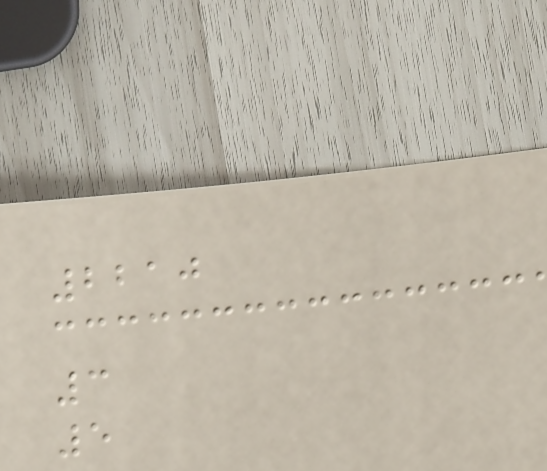2210
3
5
